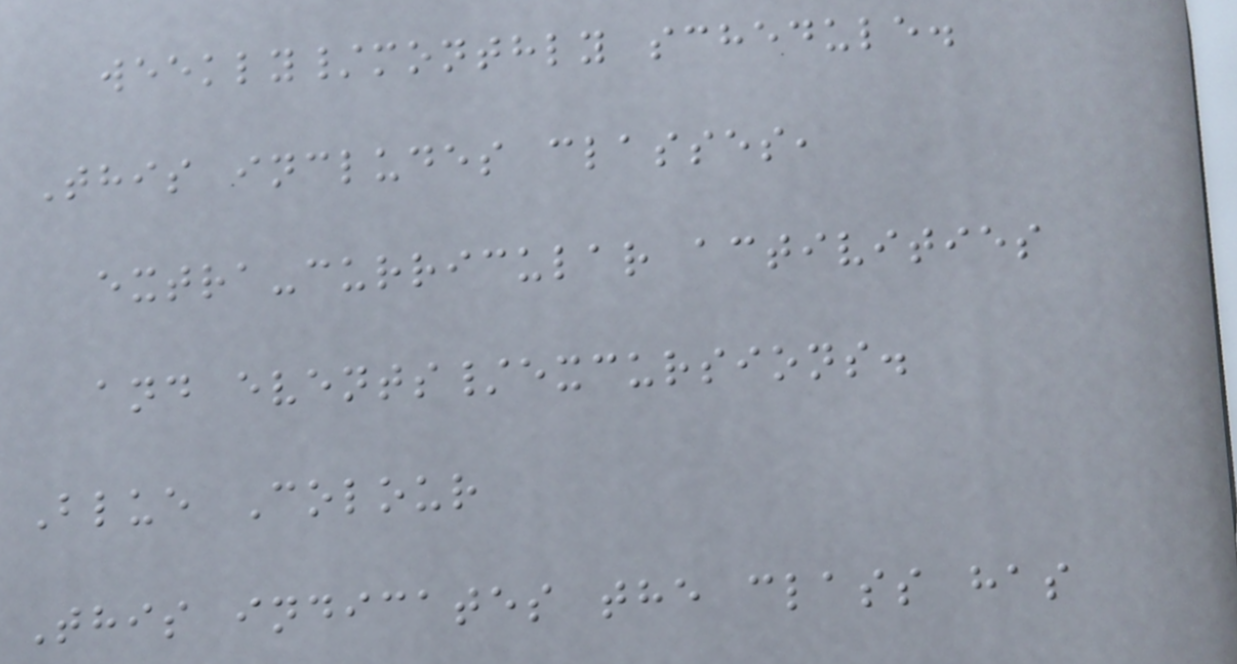weekly/monthly schedule.
This includes classes,
extra-curricular activities
and events/excursions.
Blue Colour
This indicates the class has
